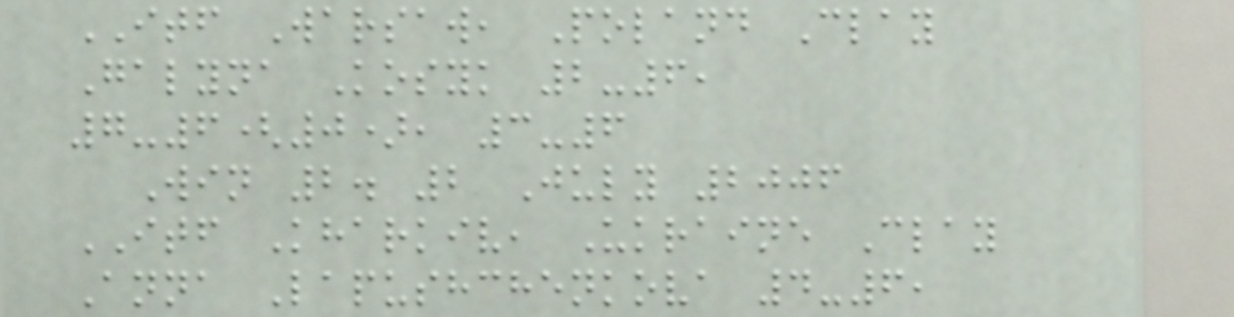ITF Warsaw, Poland Clay
Galyna Kosyk 2-6,
7-6(0), 3-6
Win 2. 2 July 2006
ITF Kharkiv, Ukraine Clay
Anna Lapushchenkova 4-6,
